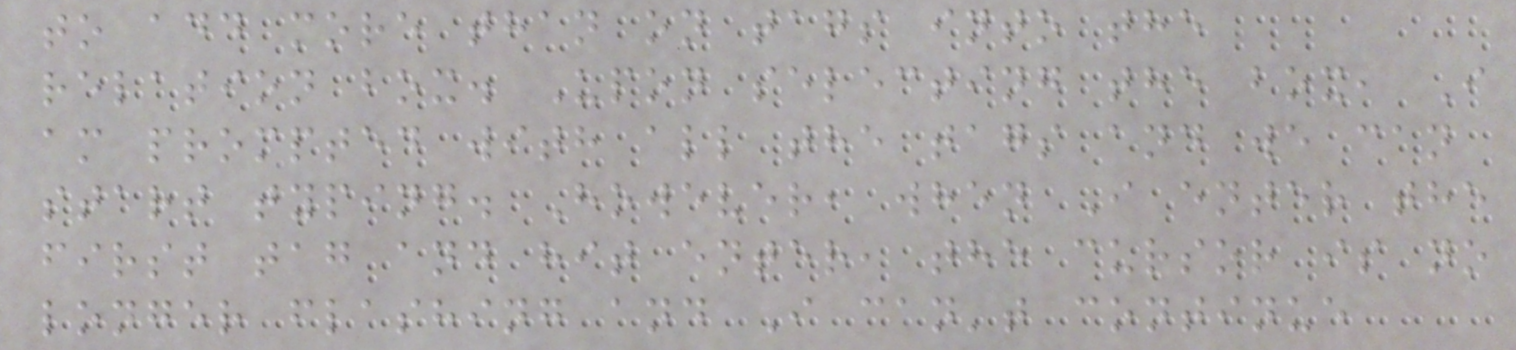to add more than on tags into the
relation box. Upon selecting the box, I
am prompted with all the tags and we can
start typing. However, when I enter the
first tag and hit enter, the cursor is no
longer flashing and I can't continue
